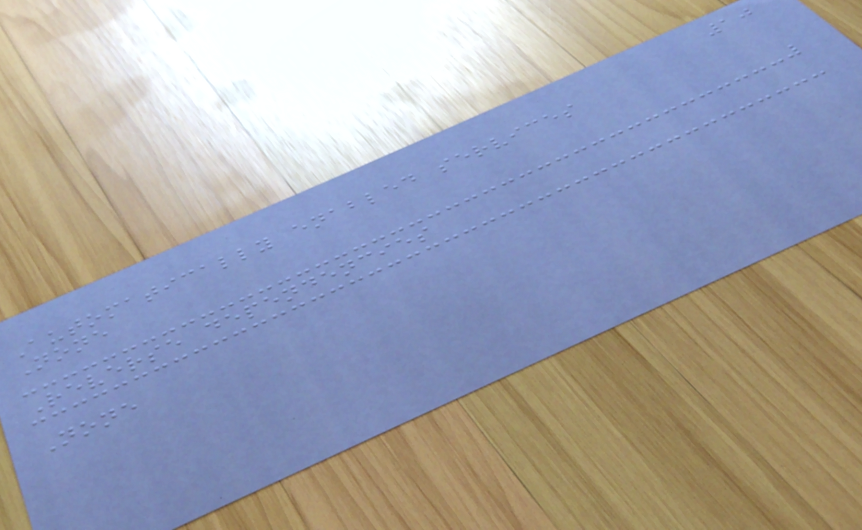10
Automatically enabled services
None
Reverse dependencies
None
